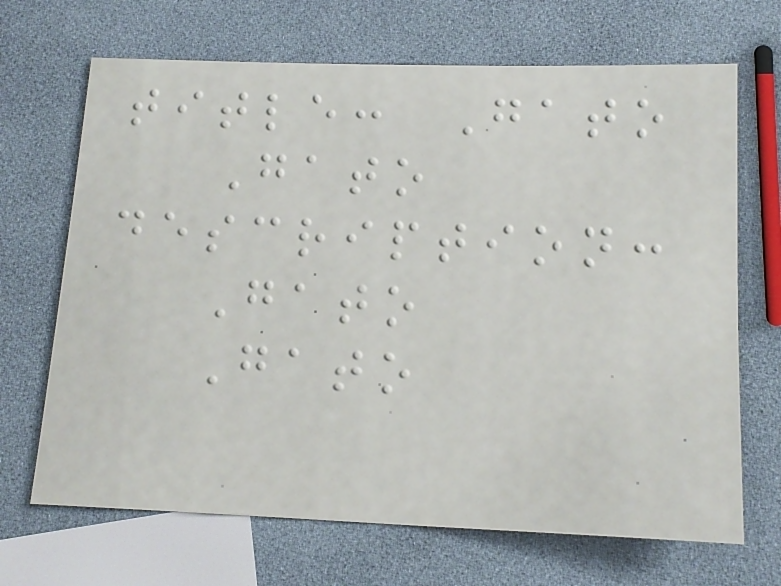title: Gato
Gato
description:
Gato
Gato
